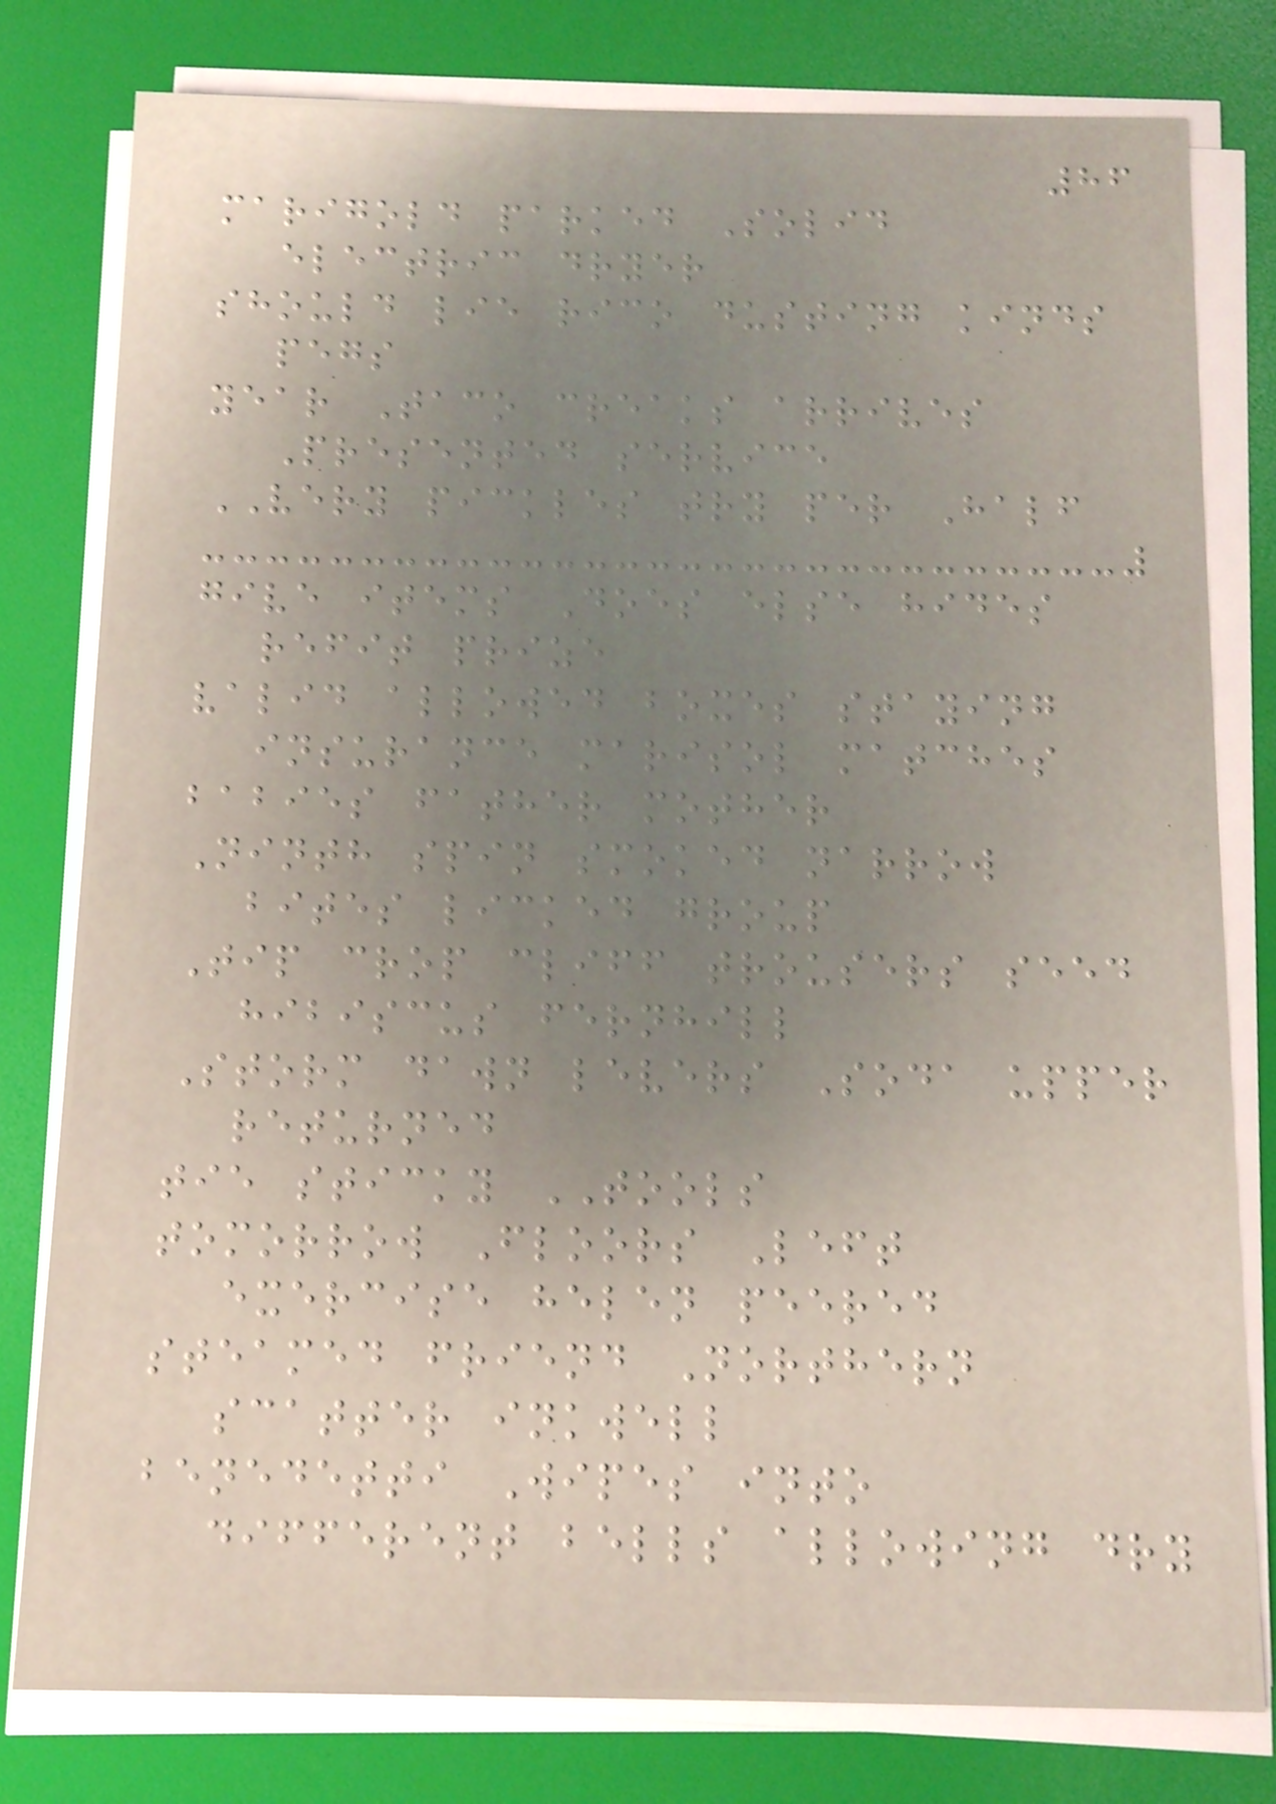86
marigold parked Solid
electric dryer
should lie rico dusting kinds
pegs
year Taco creaks arrives
Presented service
VERY pickles try per Half
give items Does else hides
refit prize
valid allowed boxes staying
insurance marisol matches
babies father mother
Ninth spin smoked narrow
bites licked group
Tip crop cliff trousers seed
hibiscus fernhill
Storm dawn levers Soda upper
returned
tie sticky TOOLS
tomorrow Floors Left
exercise helen peered
steamed friend Northern
scatter inkwell
benedetti Wipes into
different bells allowing dry
